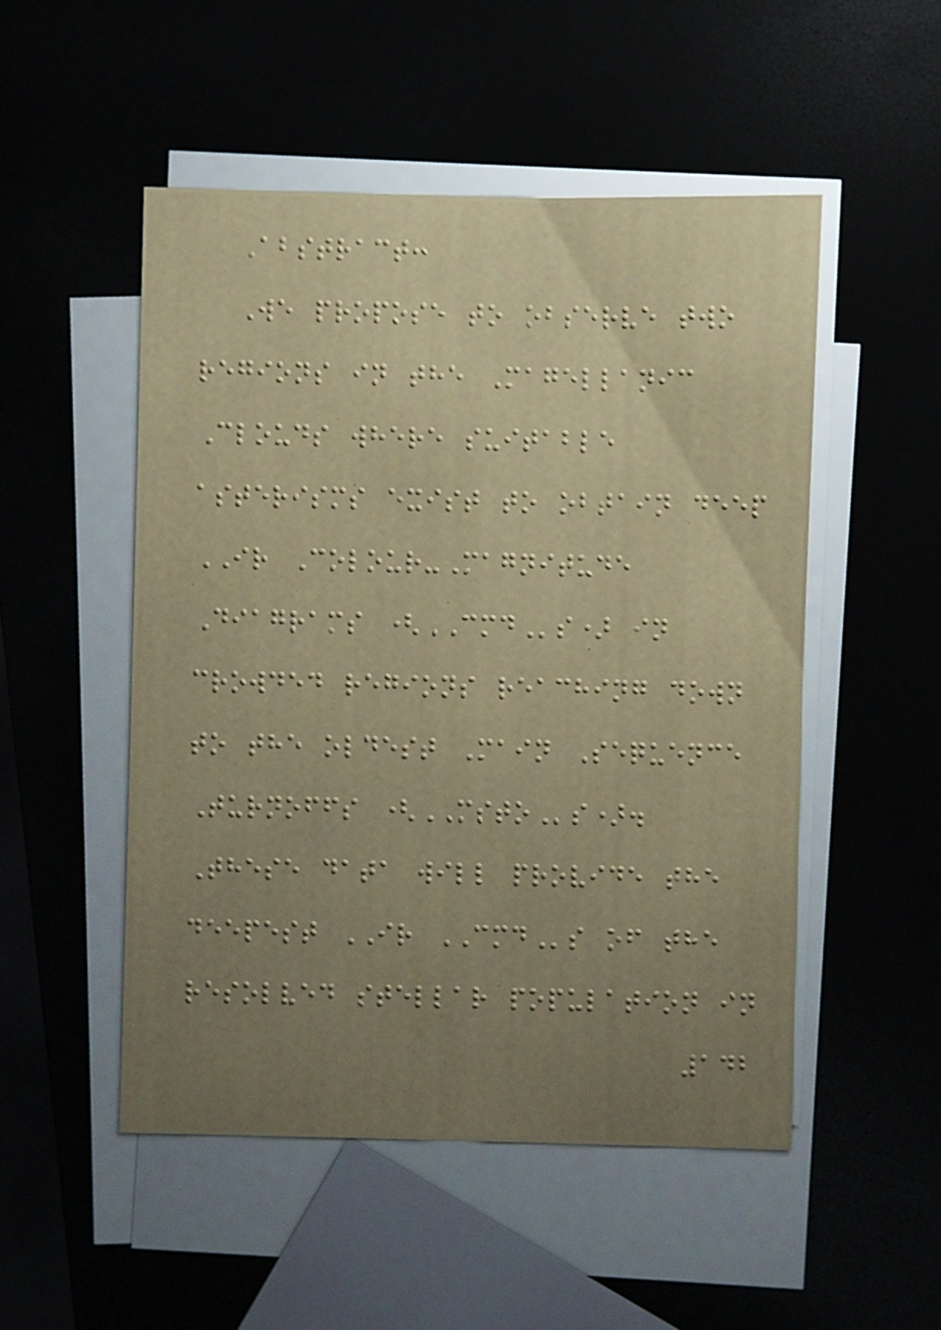Abstract:
We propose to observe two
regions in the Magellanic
Clouds where suitable
asterisms exist to obtain deep
IR Colour-Magnitude
Diagrams (CMDs) in
crowded regions reaching down
to the oldest Main Sequence
Turnoffs (MSTOs).
These data will provide the
deepest IR CMDs of the
resolved stellar population in
142
